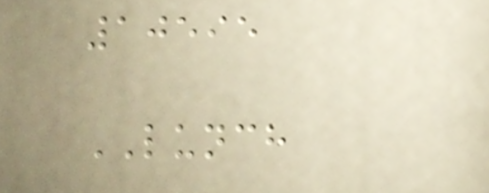10595
LUNCH
